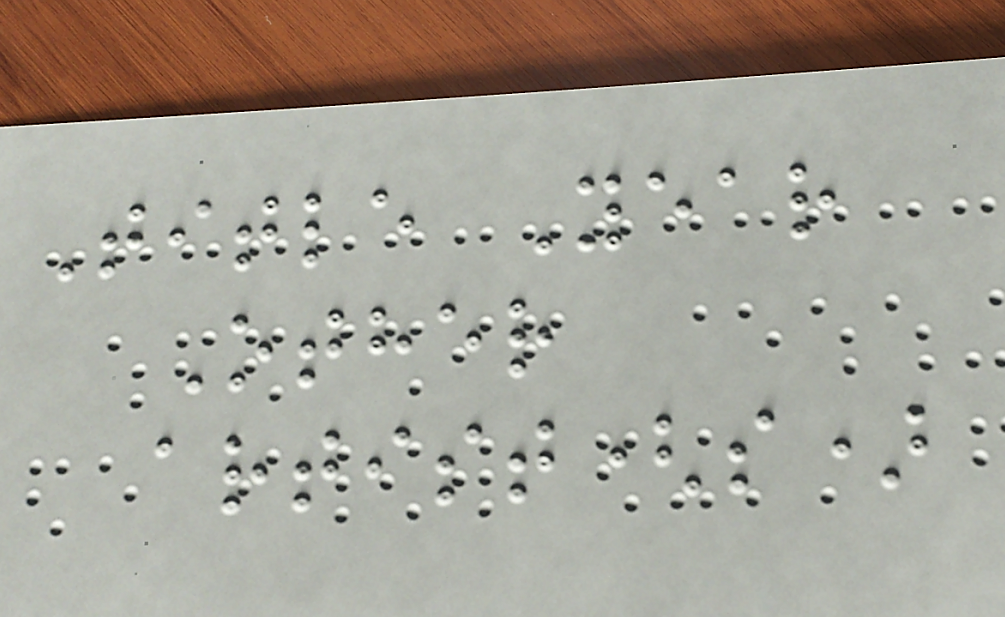Title Year
Other
artist(s)
